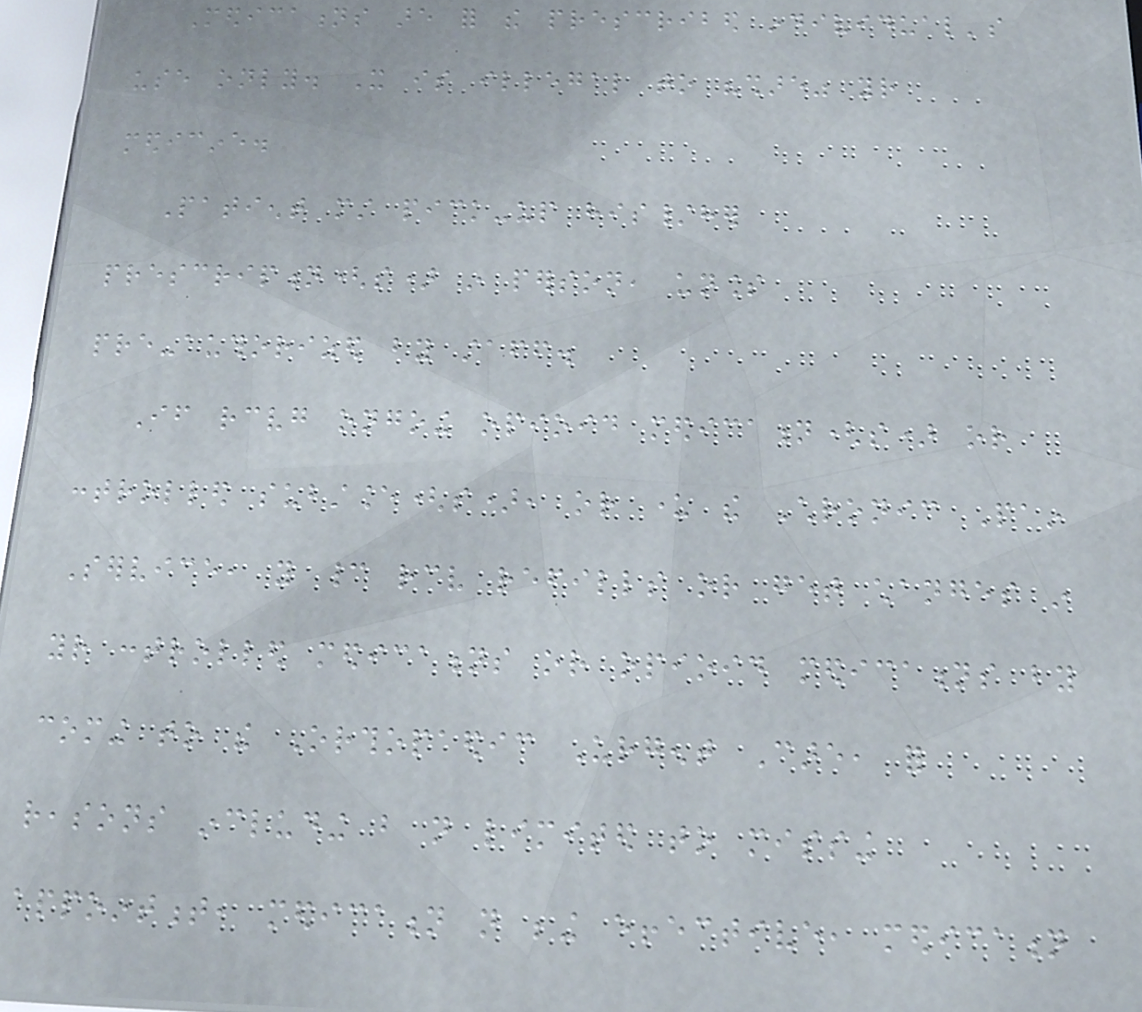Medications are for the prescribed individual's
use only. It is illegal to "share" your
medicine.
Patient must pick-up his/her
prescription(s) in person, unless
pre-authorized by staff.
If receiving ongoing opioid medication(s) or
controlled substance(s), or under the Chronic Pain
Service, you cannot receive refills or get changes in
your controlled medications or opioid medications by
coming to the Orthopaedic Urgent Care, for
reasons including but not limited to missing
appointment, medication not being effective, medication
